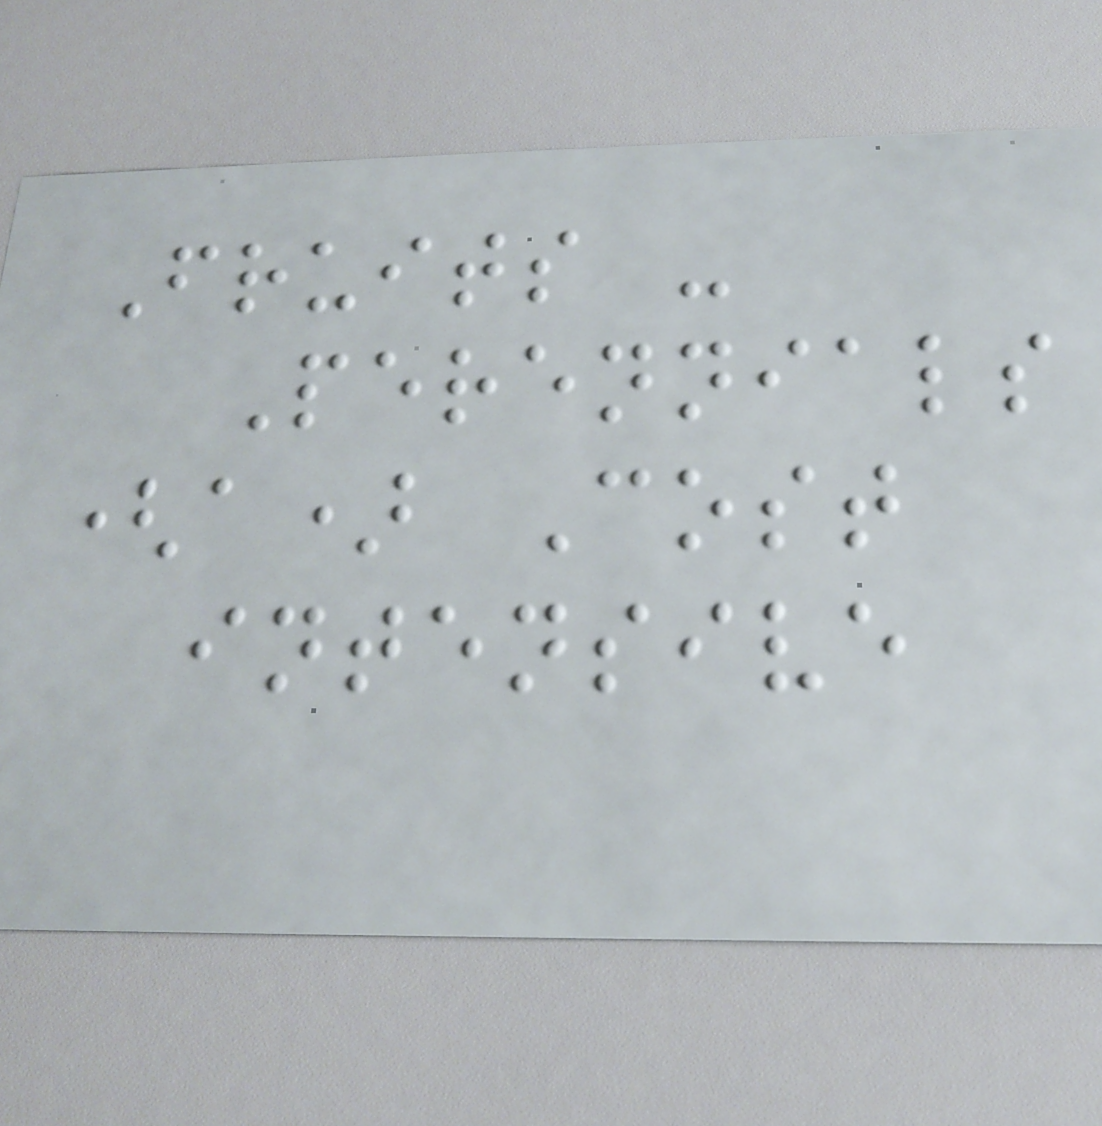Fruits -
Perennials
(a) Cost
intensive
